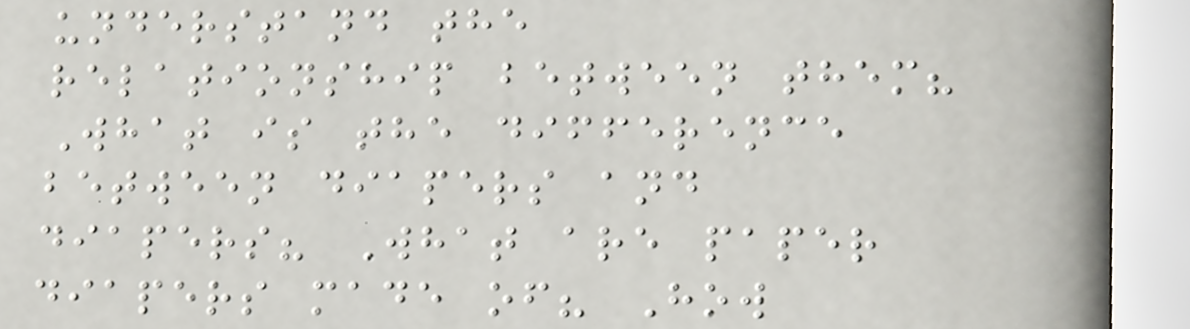understand the
relationship between them?
What is the difference
between diapers and
diapers? What are paper
diapers made of? How
